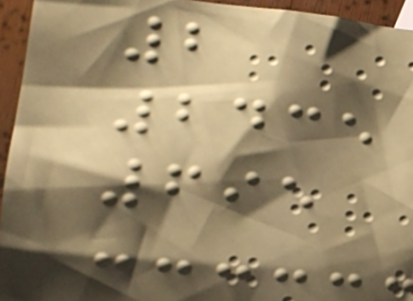2
2435
695
